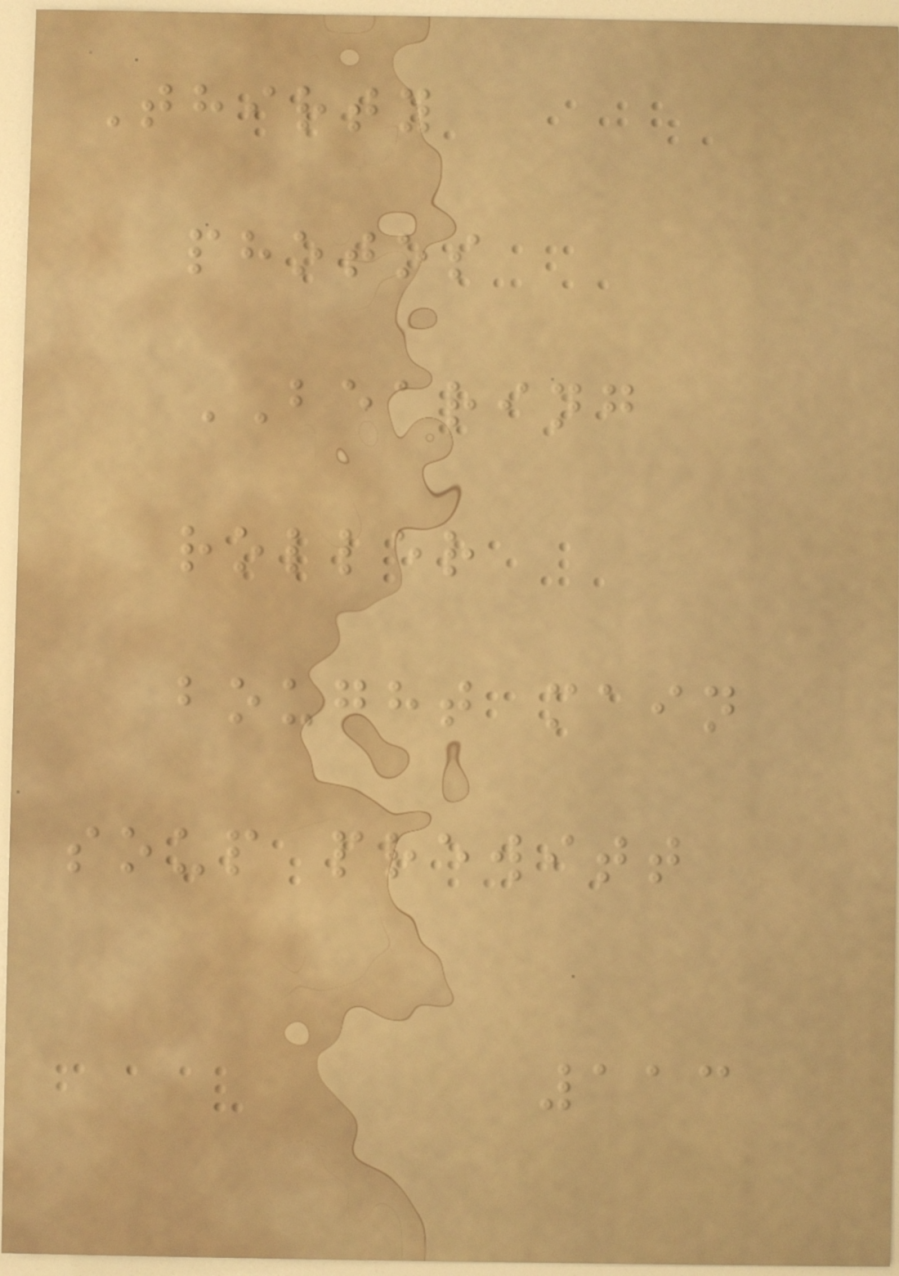Thirty
photos
BEARING
roller
bought main
soup prewitt
113
